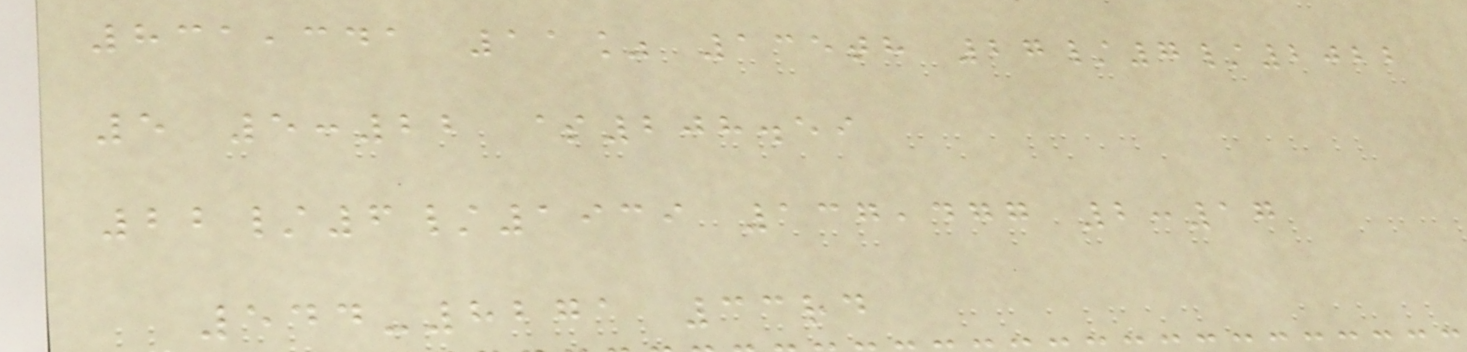831,341 11% 135th 27/7/2022
5 5:22 $208.59
22/6/1939 137,477 2:17
544-8271 33rd
